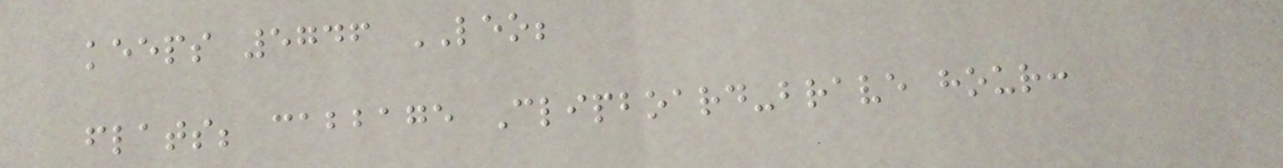keeps 5746 LEO;
flats; cabbage Clipboard-brave hour:
